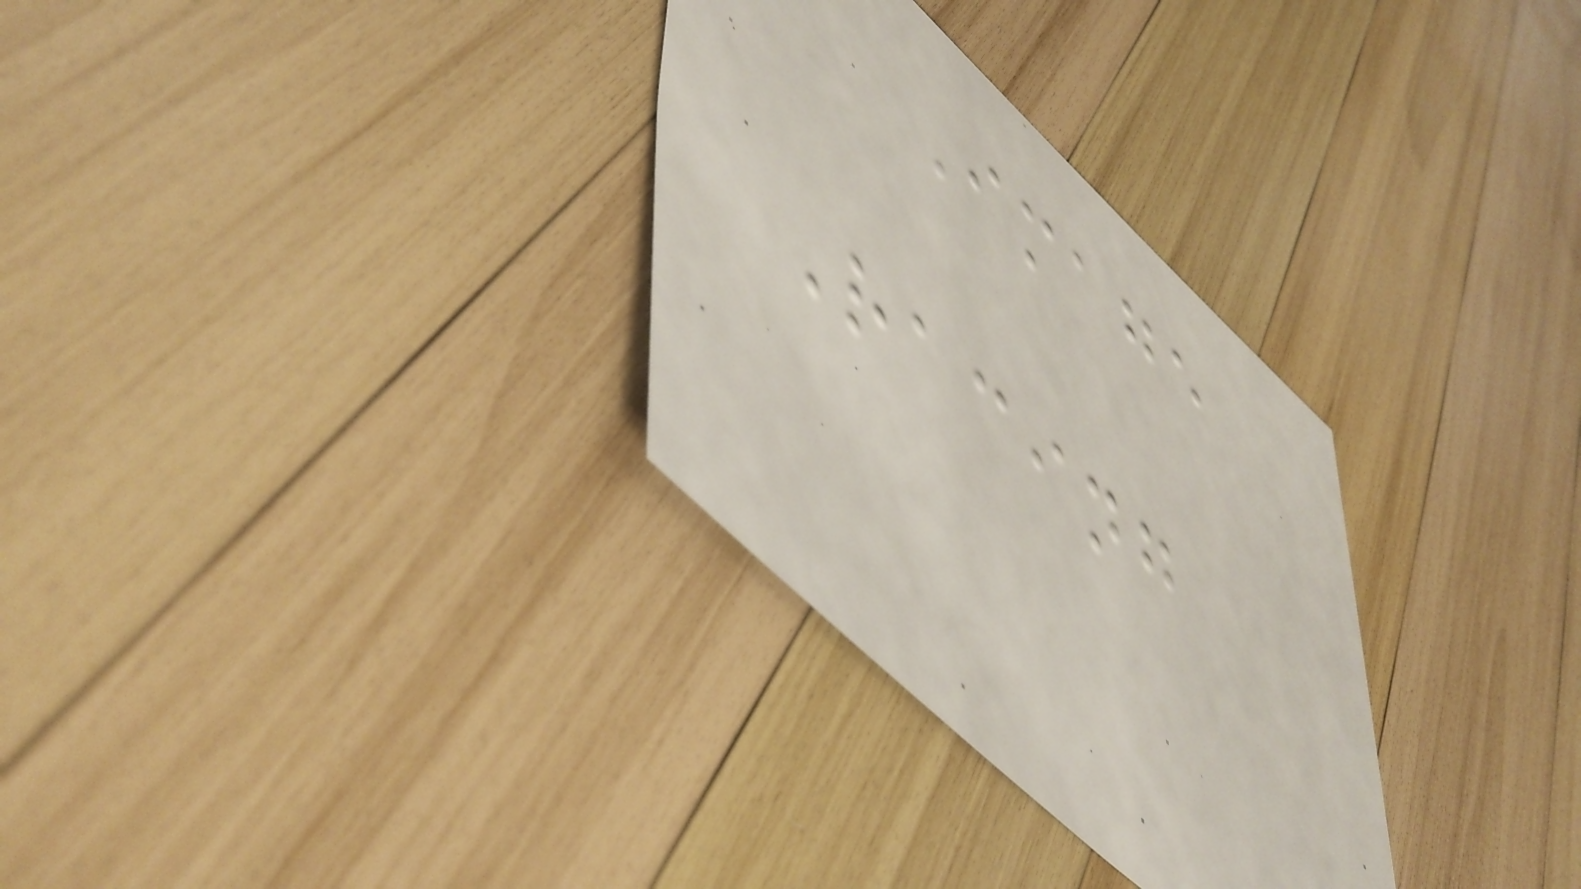Image
Racing
